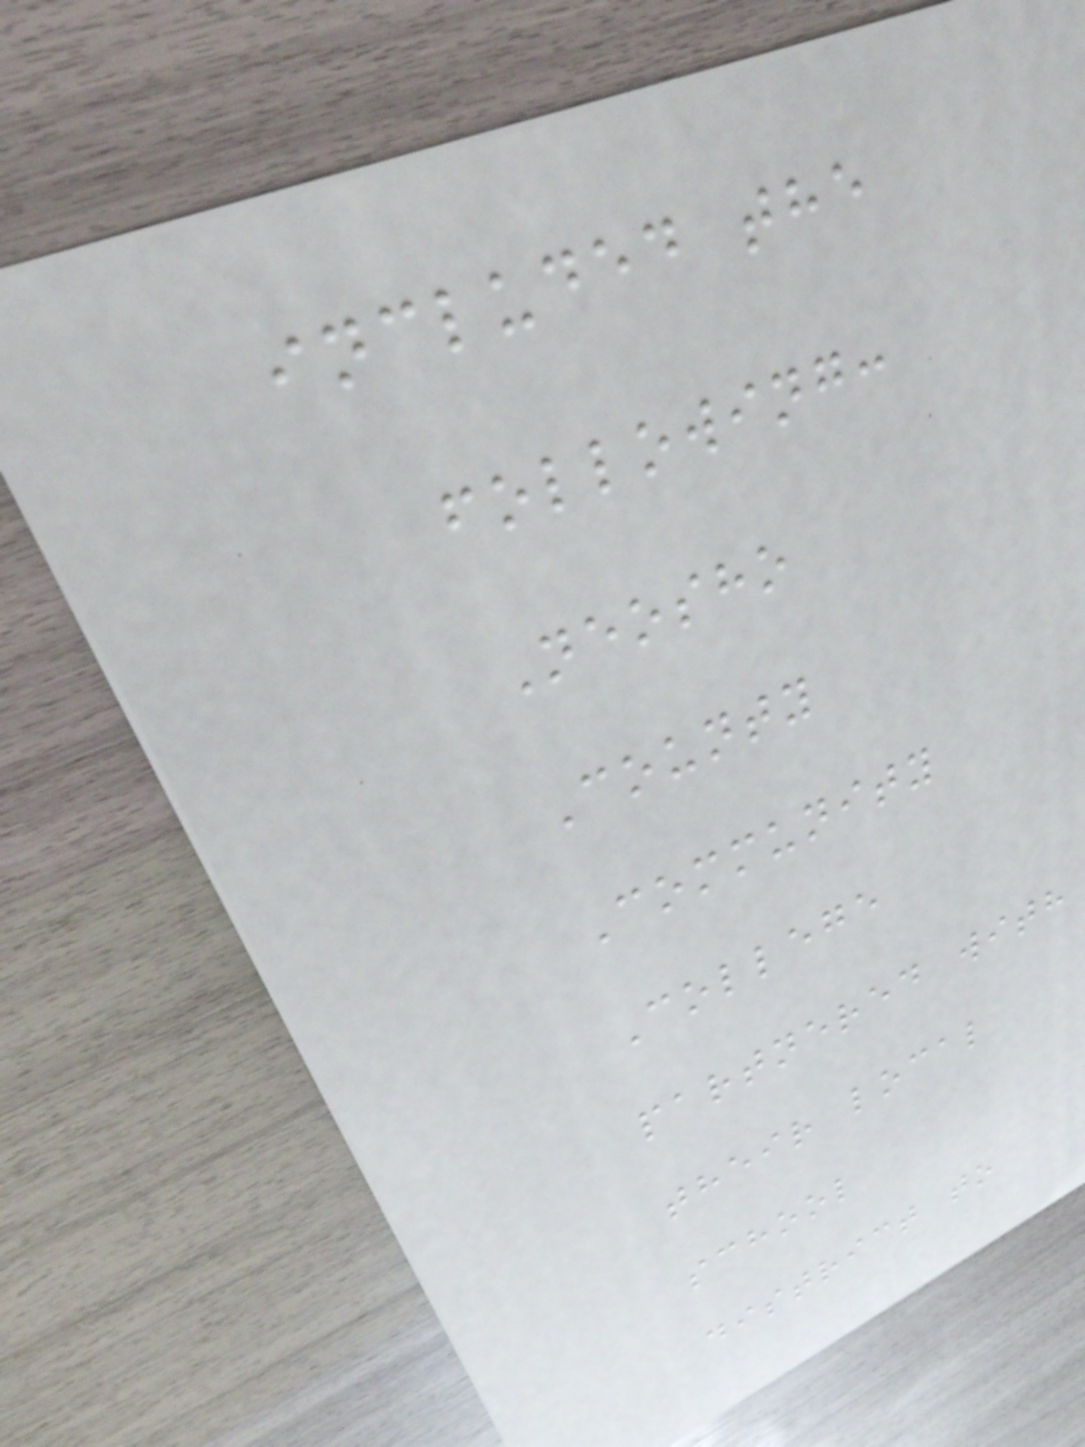included the
following:
Neosho
County
Community
College
partnered with
their local
school
district to
